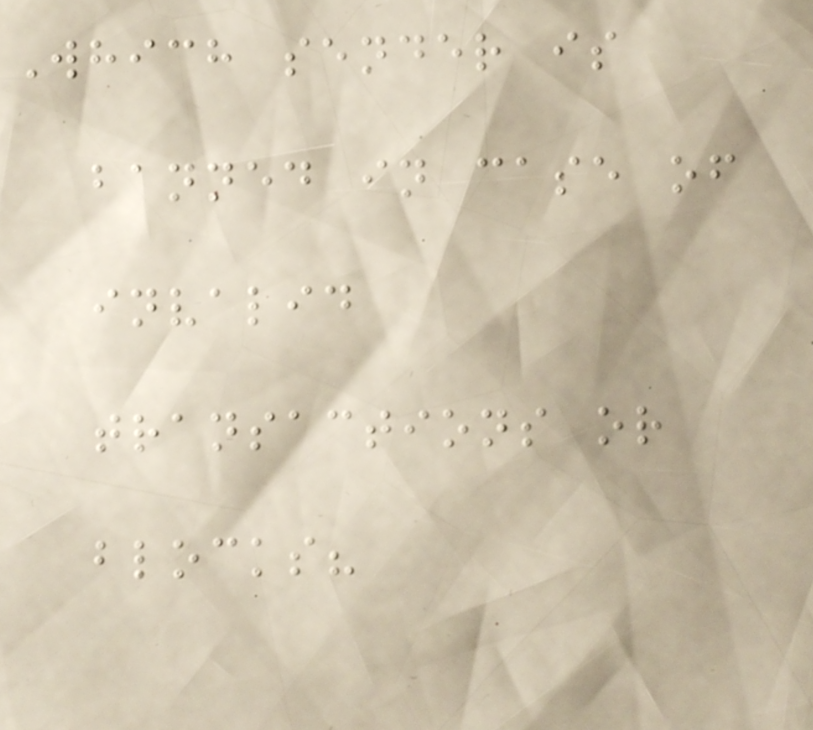Which sender is
banned in case of
invalid
transactions or
blocks?
